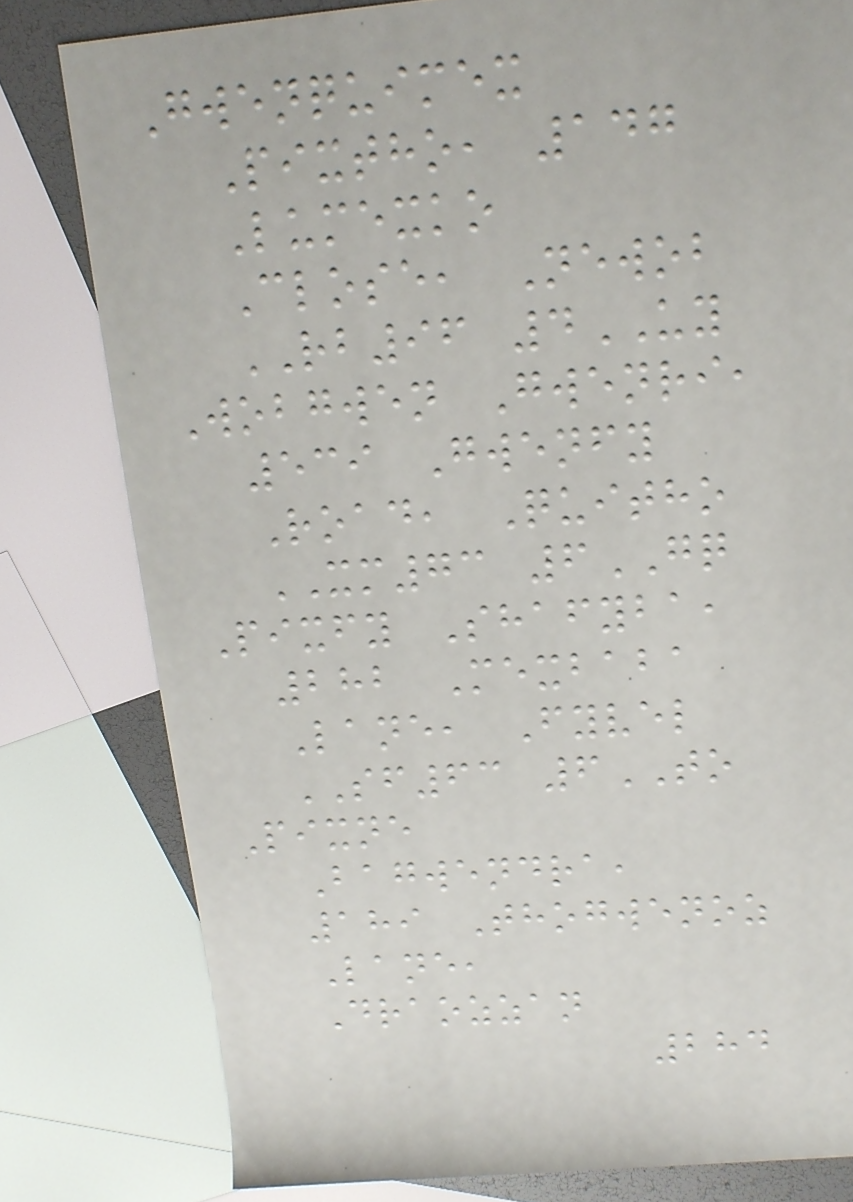Gwenquimex
Pixtho, 147
Lumexko
Close, Newob
RB96 4UY
Wobgwen Gwenri,
539 Gwenfy
Road, Quitho
XM73 6GQ
Pixfy Shafyba,
282 Mexbaba
Lane, Fyvel
SF63 6TO
Pixne
Bagwendra,
189 Thogwenoz
Lane,
Draozzan
284
